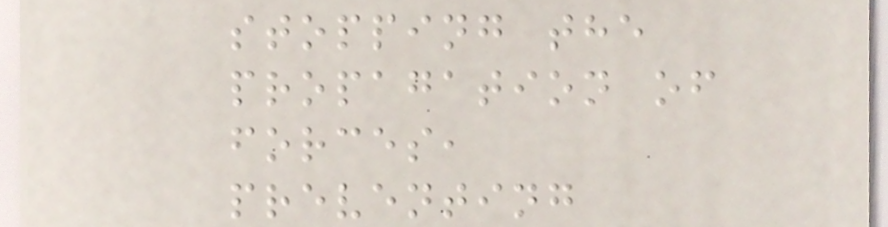stopping the
propagation of
forces,
preventing
